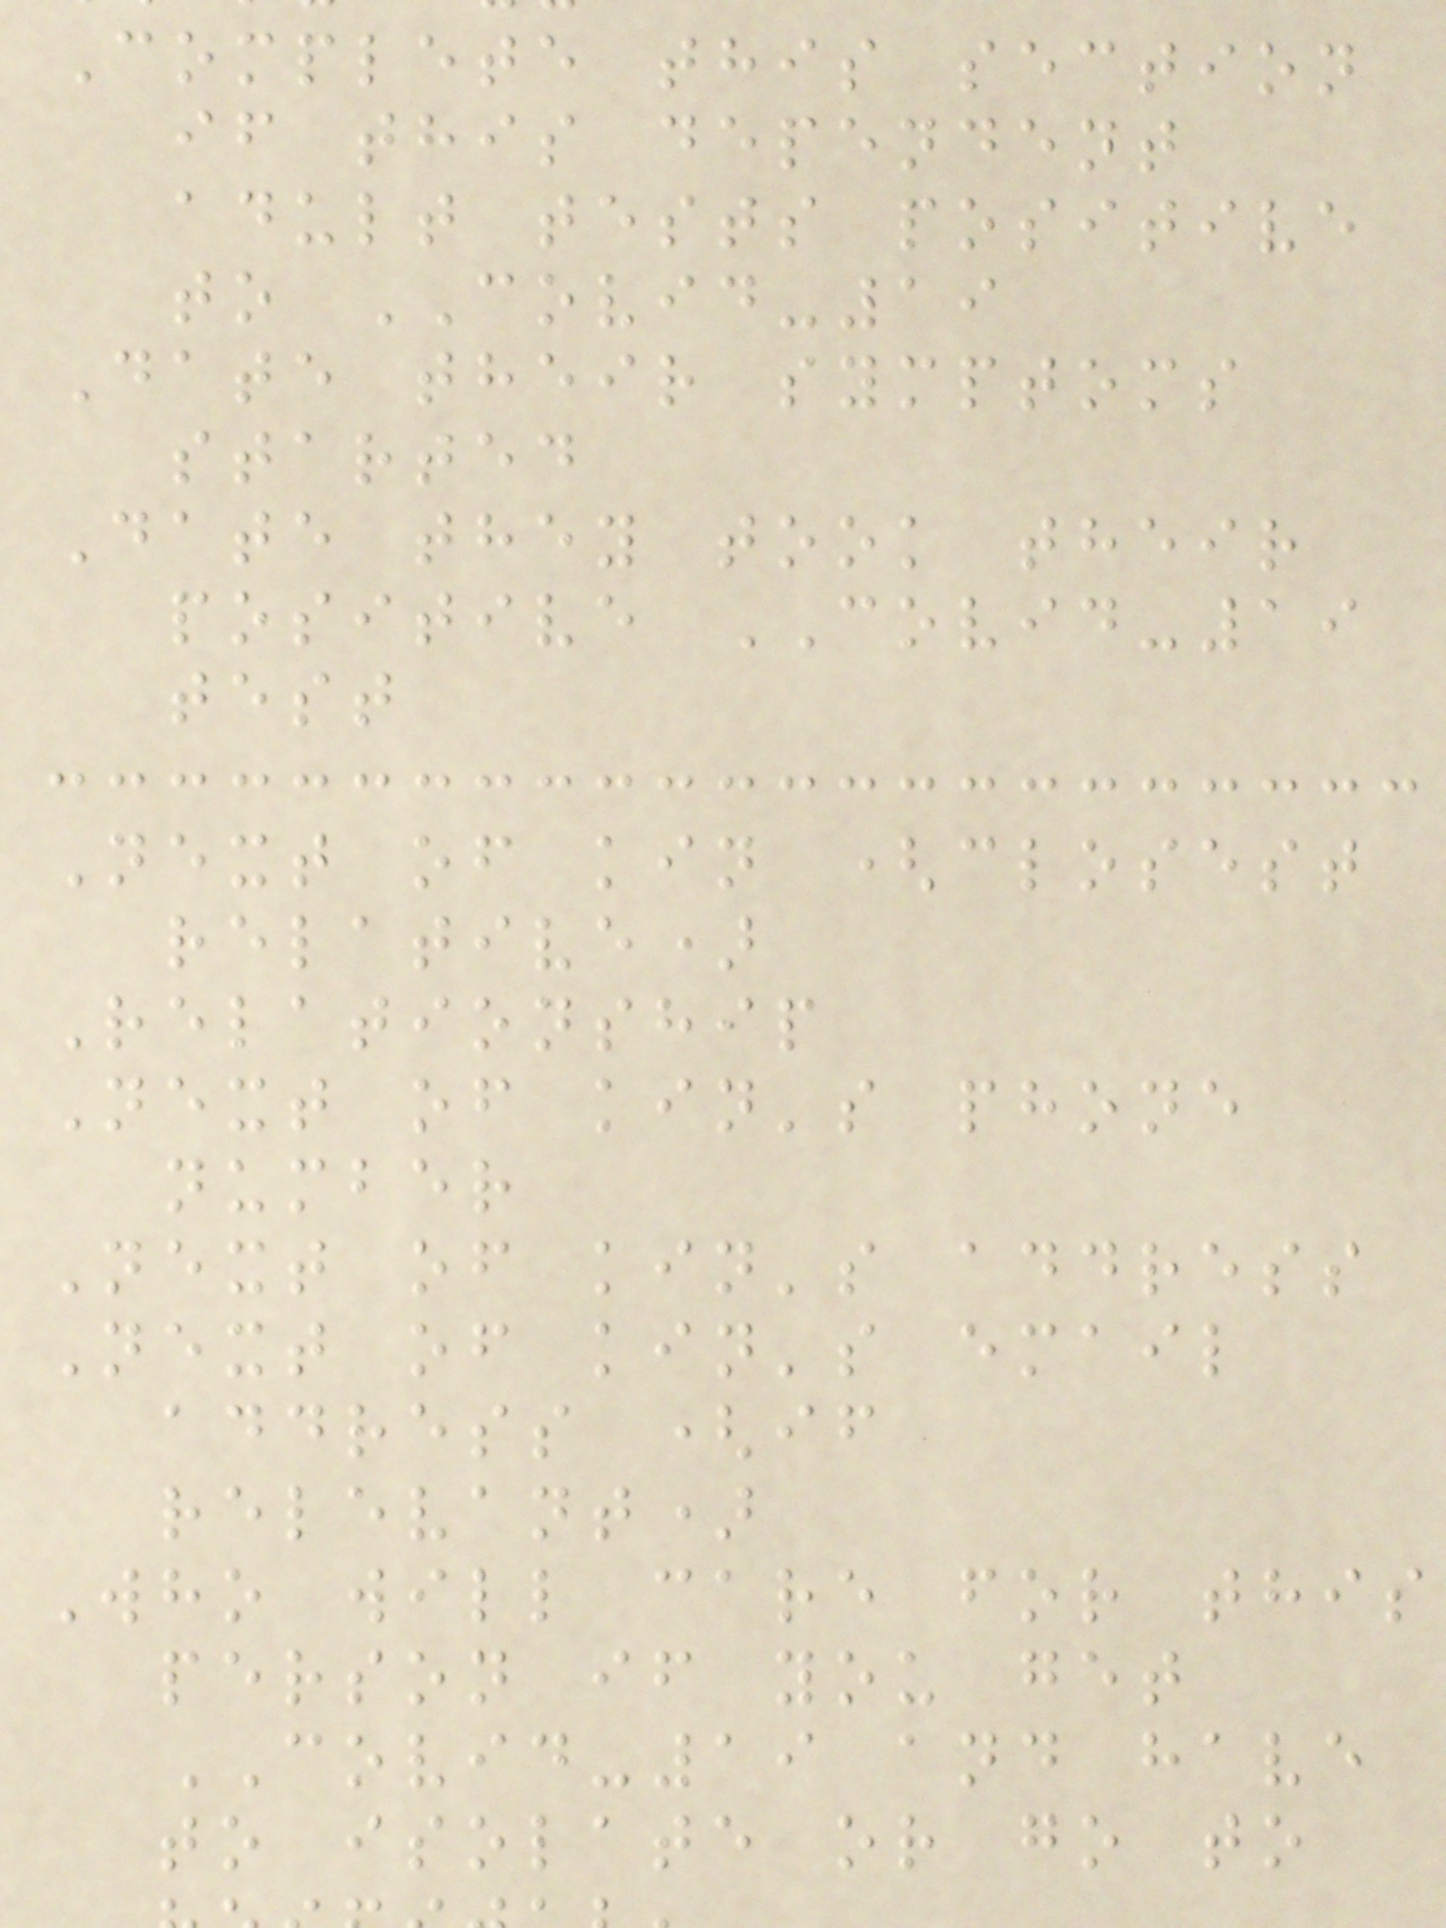Complete this section
if this dependent
adult tests positive
to COVID-19
Date their symptoms
started
Date they took their
positive COVID-19
test
Next of kin (closest
relative)
Relationship
Next of kin's phone
number
Next of kin's address
Next of kin's email
address (if
relevant)
Who will care for this
person if you get
COVID-19 and have
to isolate or go to
